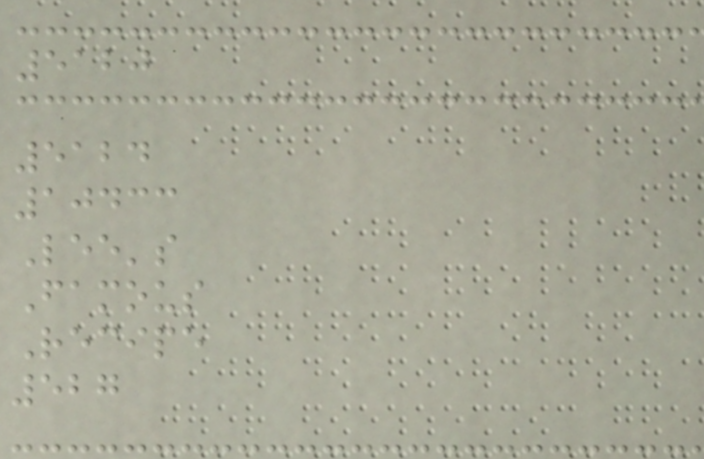5120
5124
10433
Lee's
Famous
Recipe
527
